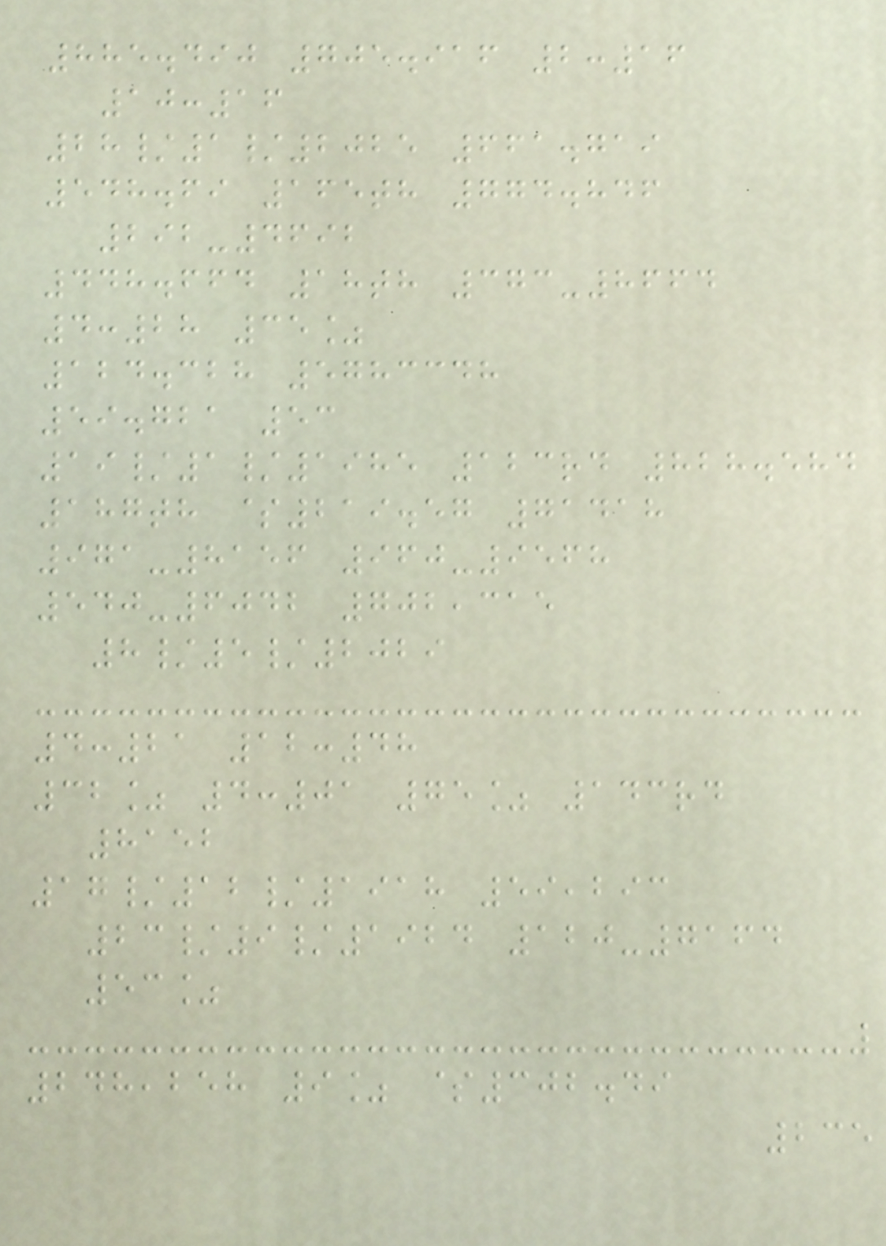885.490 705.916 2:16
10:16
28/1/2025 661.719
548.69 165th 774.846
292-4692
448.664 18th 373-8664
4:28 35%
124.328 5783348
59.721 53
19/1/1985 123rd 828.584
187th $219.57 71418
971-8156 960-9568
540-6042 702,315
8/5/2029
4:21 12:48
32% 4:01 75% 143rd
8152
17/12/1918 59,293
23/9/1924 120-7164
53%
248,258 9% $302.49
235
